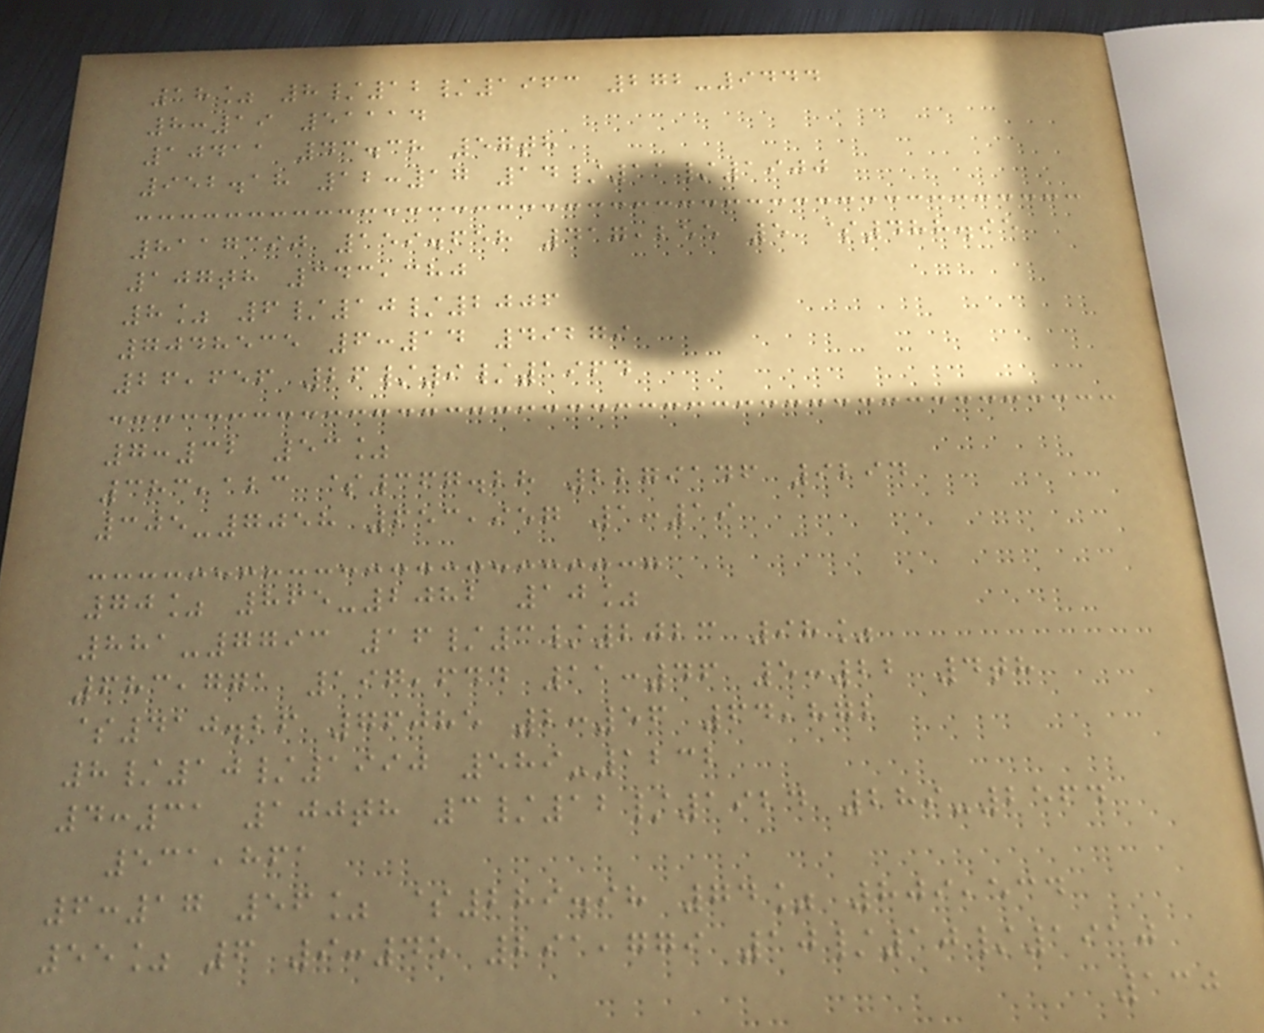18% 8/12/1963 272-9444
8:19 51114
10411 43.38 57th
952.18 12:17 14/11/1900
8117390 159.658 417,255 5 $488.95
107th 343,380
8% 6/10/2006
7048535 6:14 49279
26,656 26/9/1964
7:32 53%
383,123 $367.28 2279146 9294
305-7058 653,957 1:19
70% 865-2082 10%
881-7793 16/3/2023 98%
683,771 197,644 11:46 5:22 4th
$410.26 76085 2:56 64,872
8/10/1990 589-1232
4:31 100th 3/12/1924 289-2564
531,861
6:17 56% $289.98 74% 809,534
55% 6 9:45 291,779 10/10/1910
130
